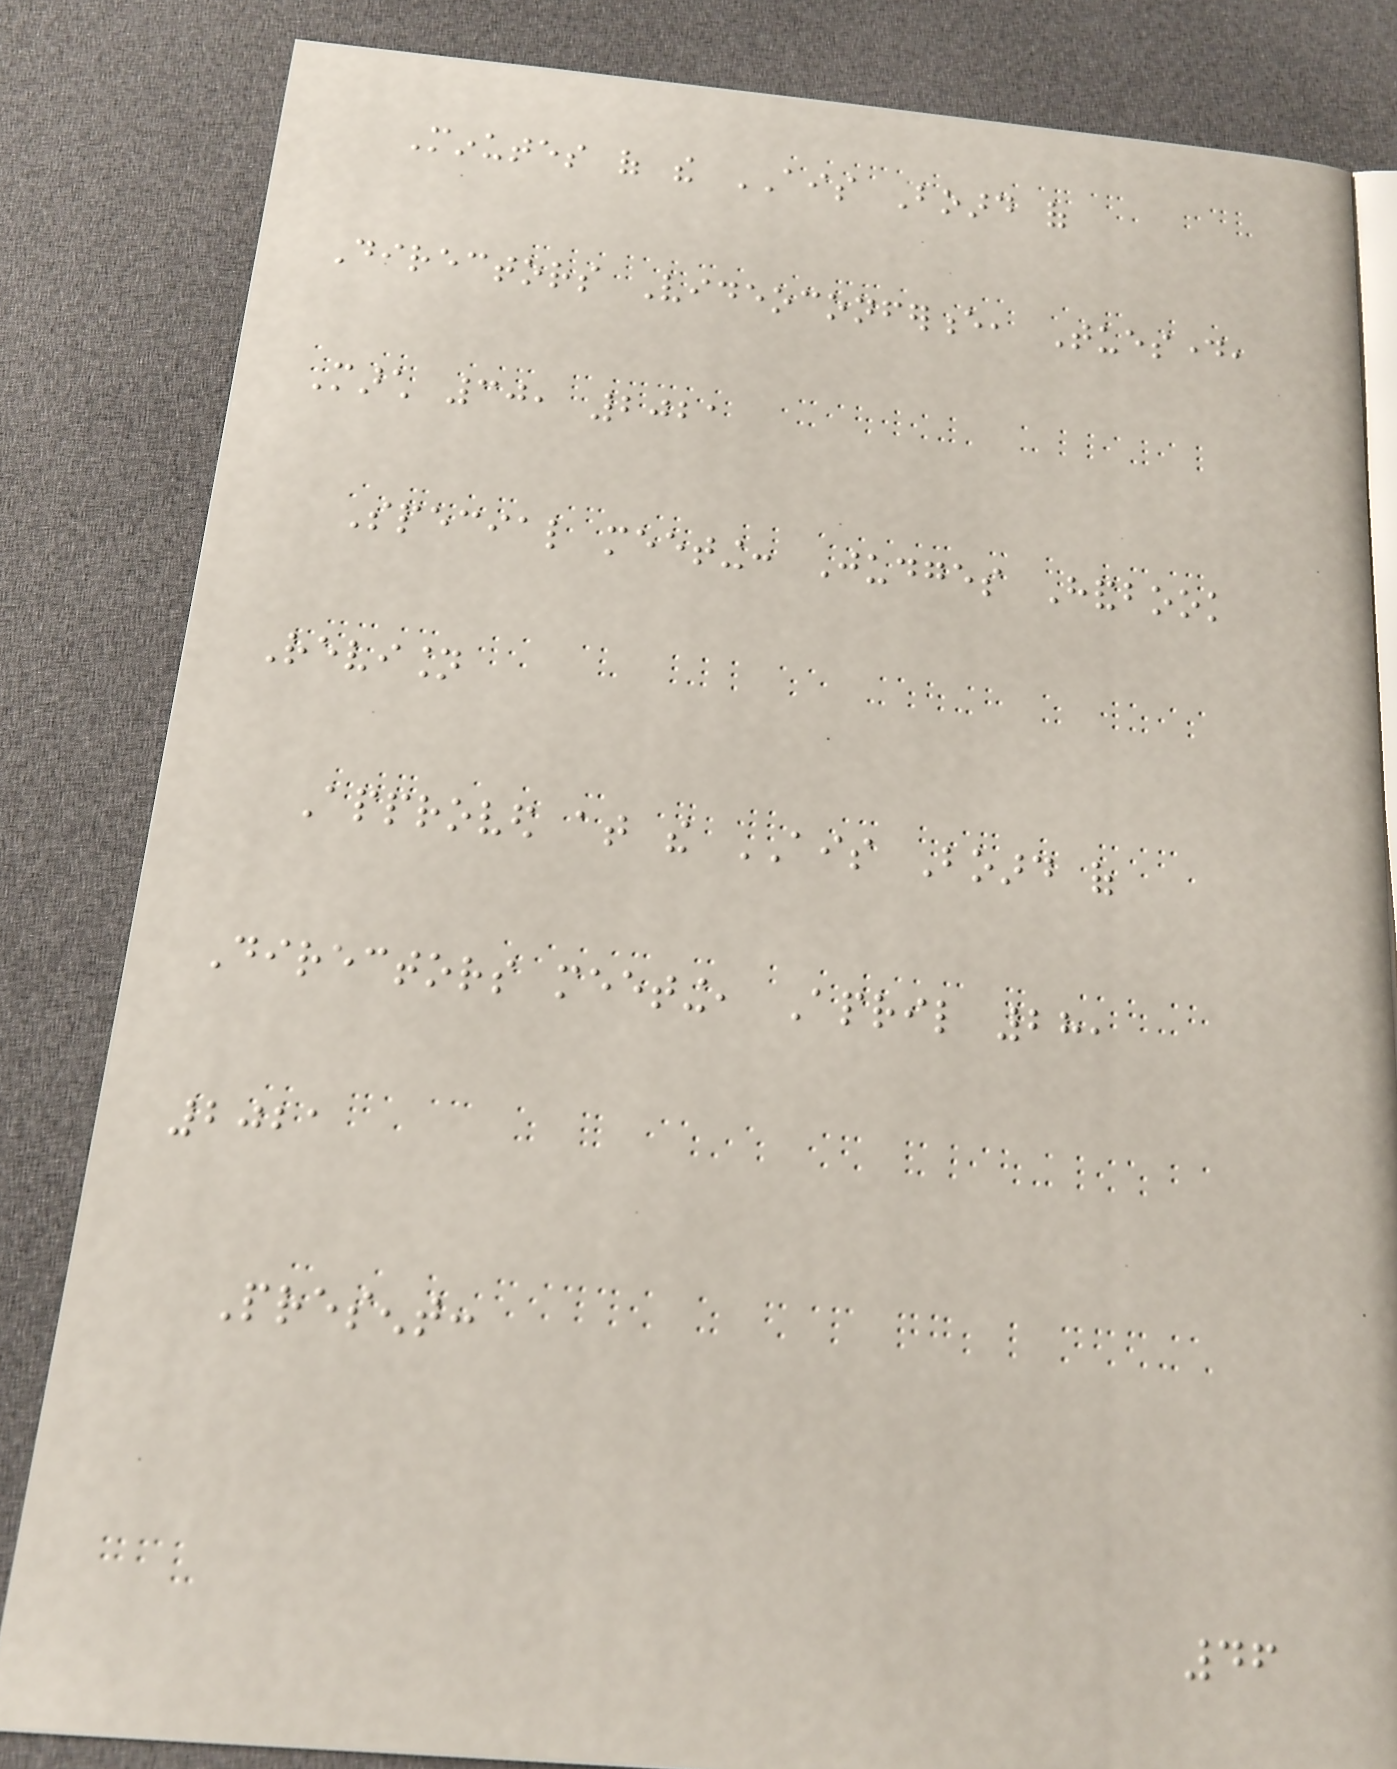Minutes of the AIS Board of
Directors Videoconference, Tuesday,
March 30, 2021
Special meeting: Judges Handbook
Revision
Approved at the AIS Board of
Directors meeting, April 28,
2021
Present:
46
